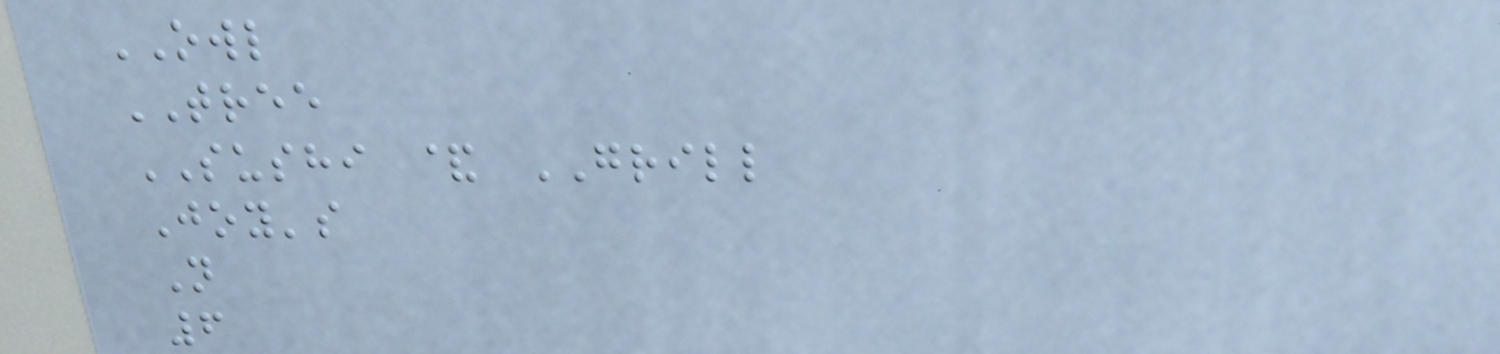OWL
TREE
SUSHI & GRILL
Joy's
N
6
